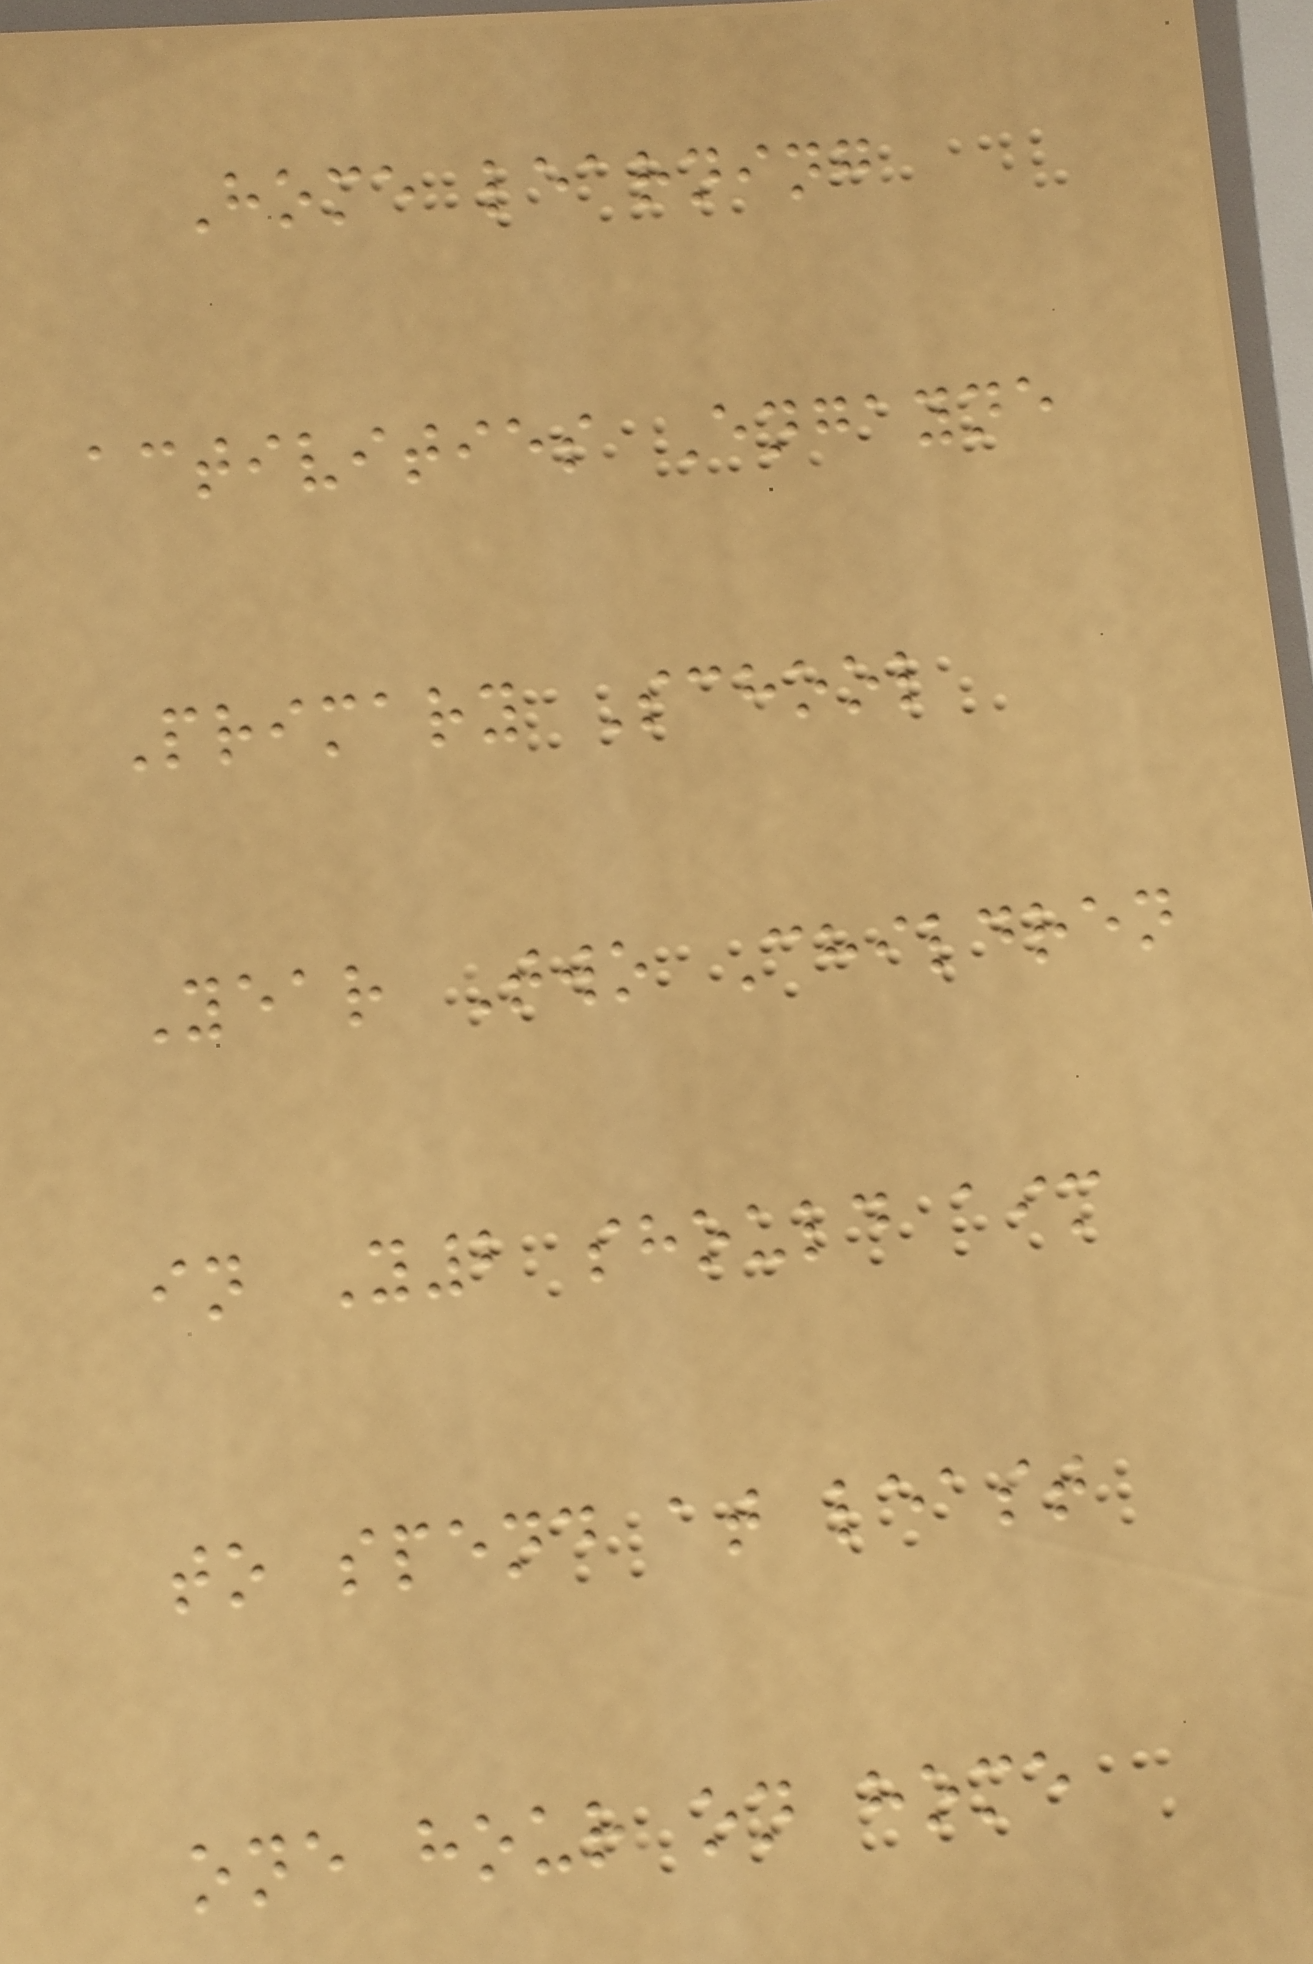Home learning
activities Engayne
Primary School
Year Two Children
in Y2 should aim
to spend at least
one hour on home
